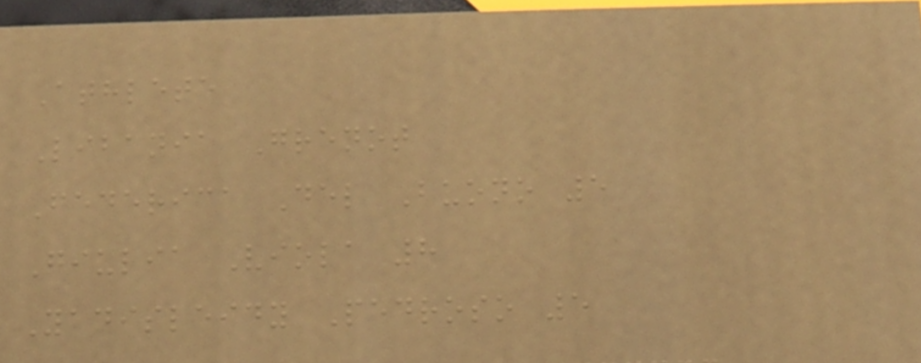Athlete
Libania Grenot
Federica Del Buono 5
Giulia Viola 8
Yadisleidy Pedroso 5
